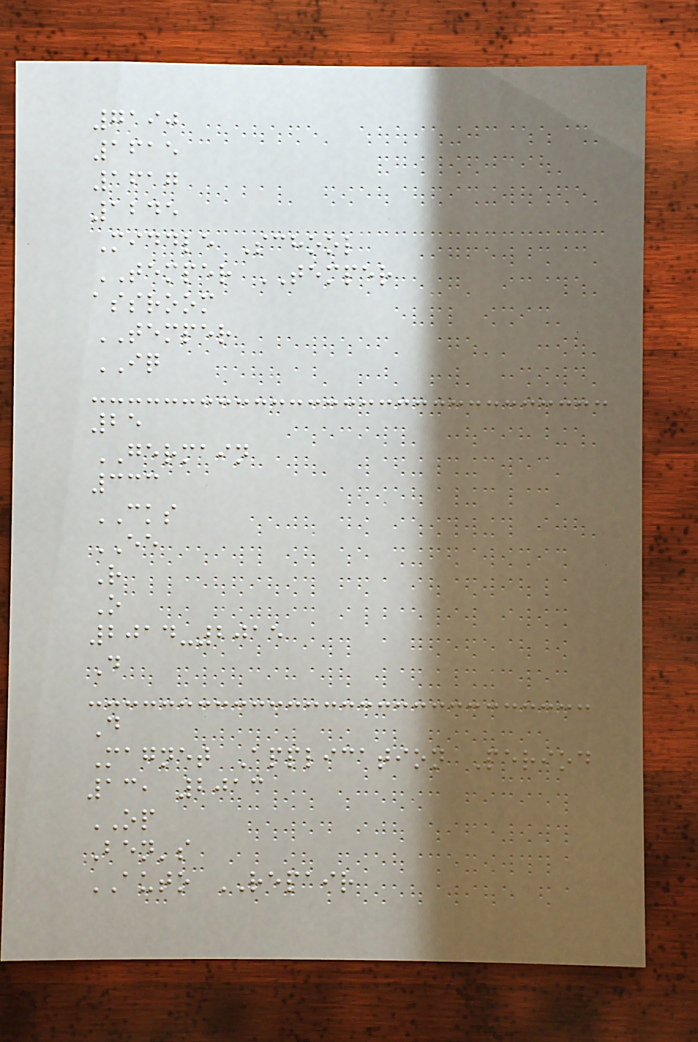7190
1615
1617
1245
Middle School
TEMPER TEMPER
assroom
TEMPER
IQ
25
GERMAIN
333
CKS
EE
R
O
2014-2015
D
D
Magnet Application Period
13, 2013
OP
Ben's
AUTO REPAIR
